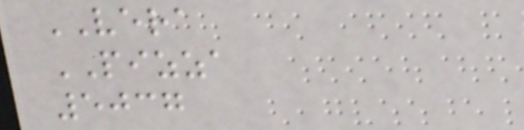VERA
PIZZA
5037
